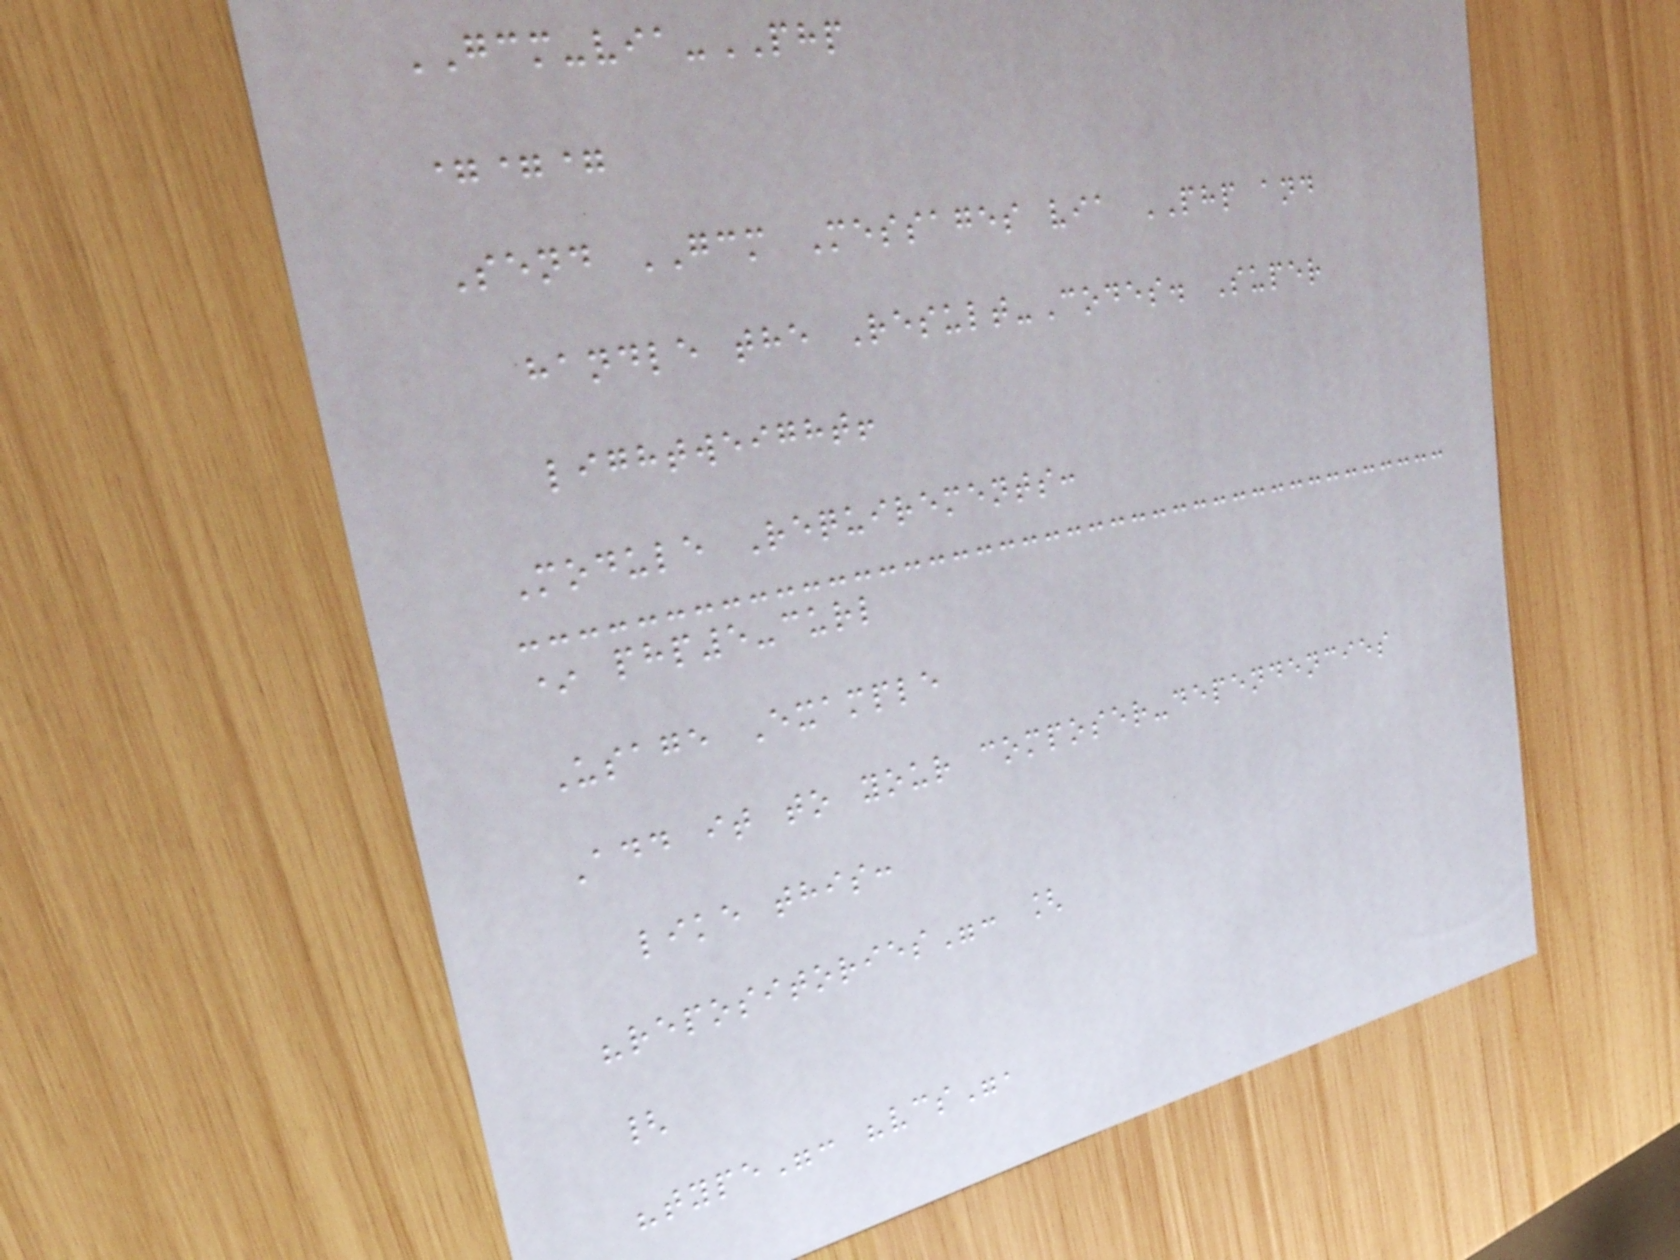GCM-via-PHP
===
Send GCM Messages via PHP and
handle the Result-Codes. Super
lightweight!
Module Requirements:
* php5-curl
Usage Example
Add it to your composer-dependencies
like this:
"repositories": [
{
"type": "vcs",
